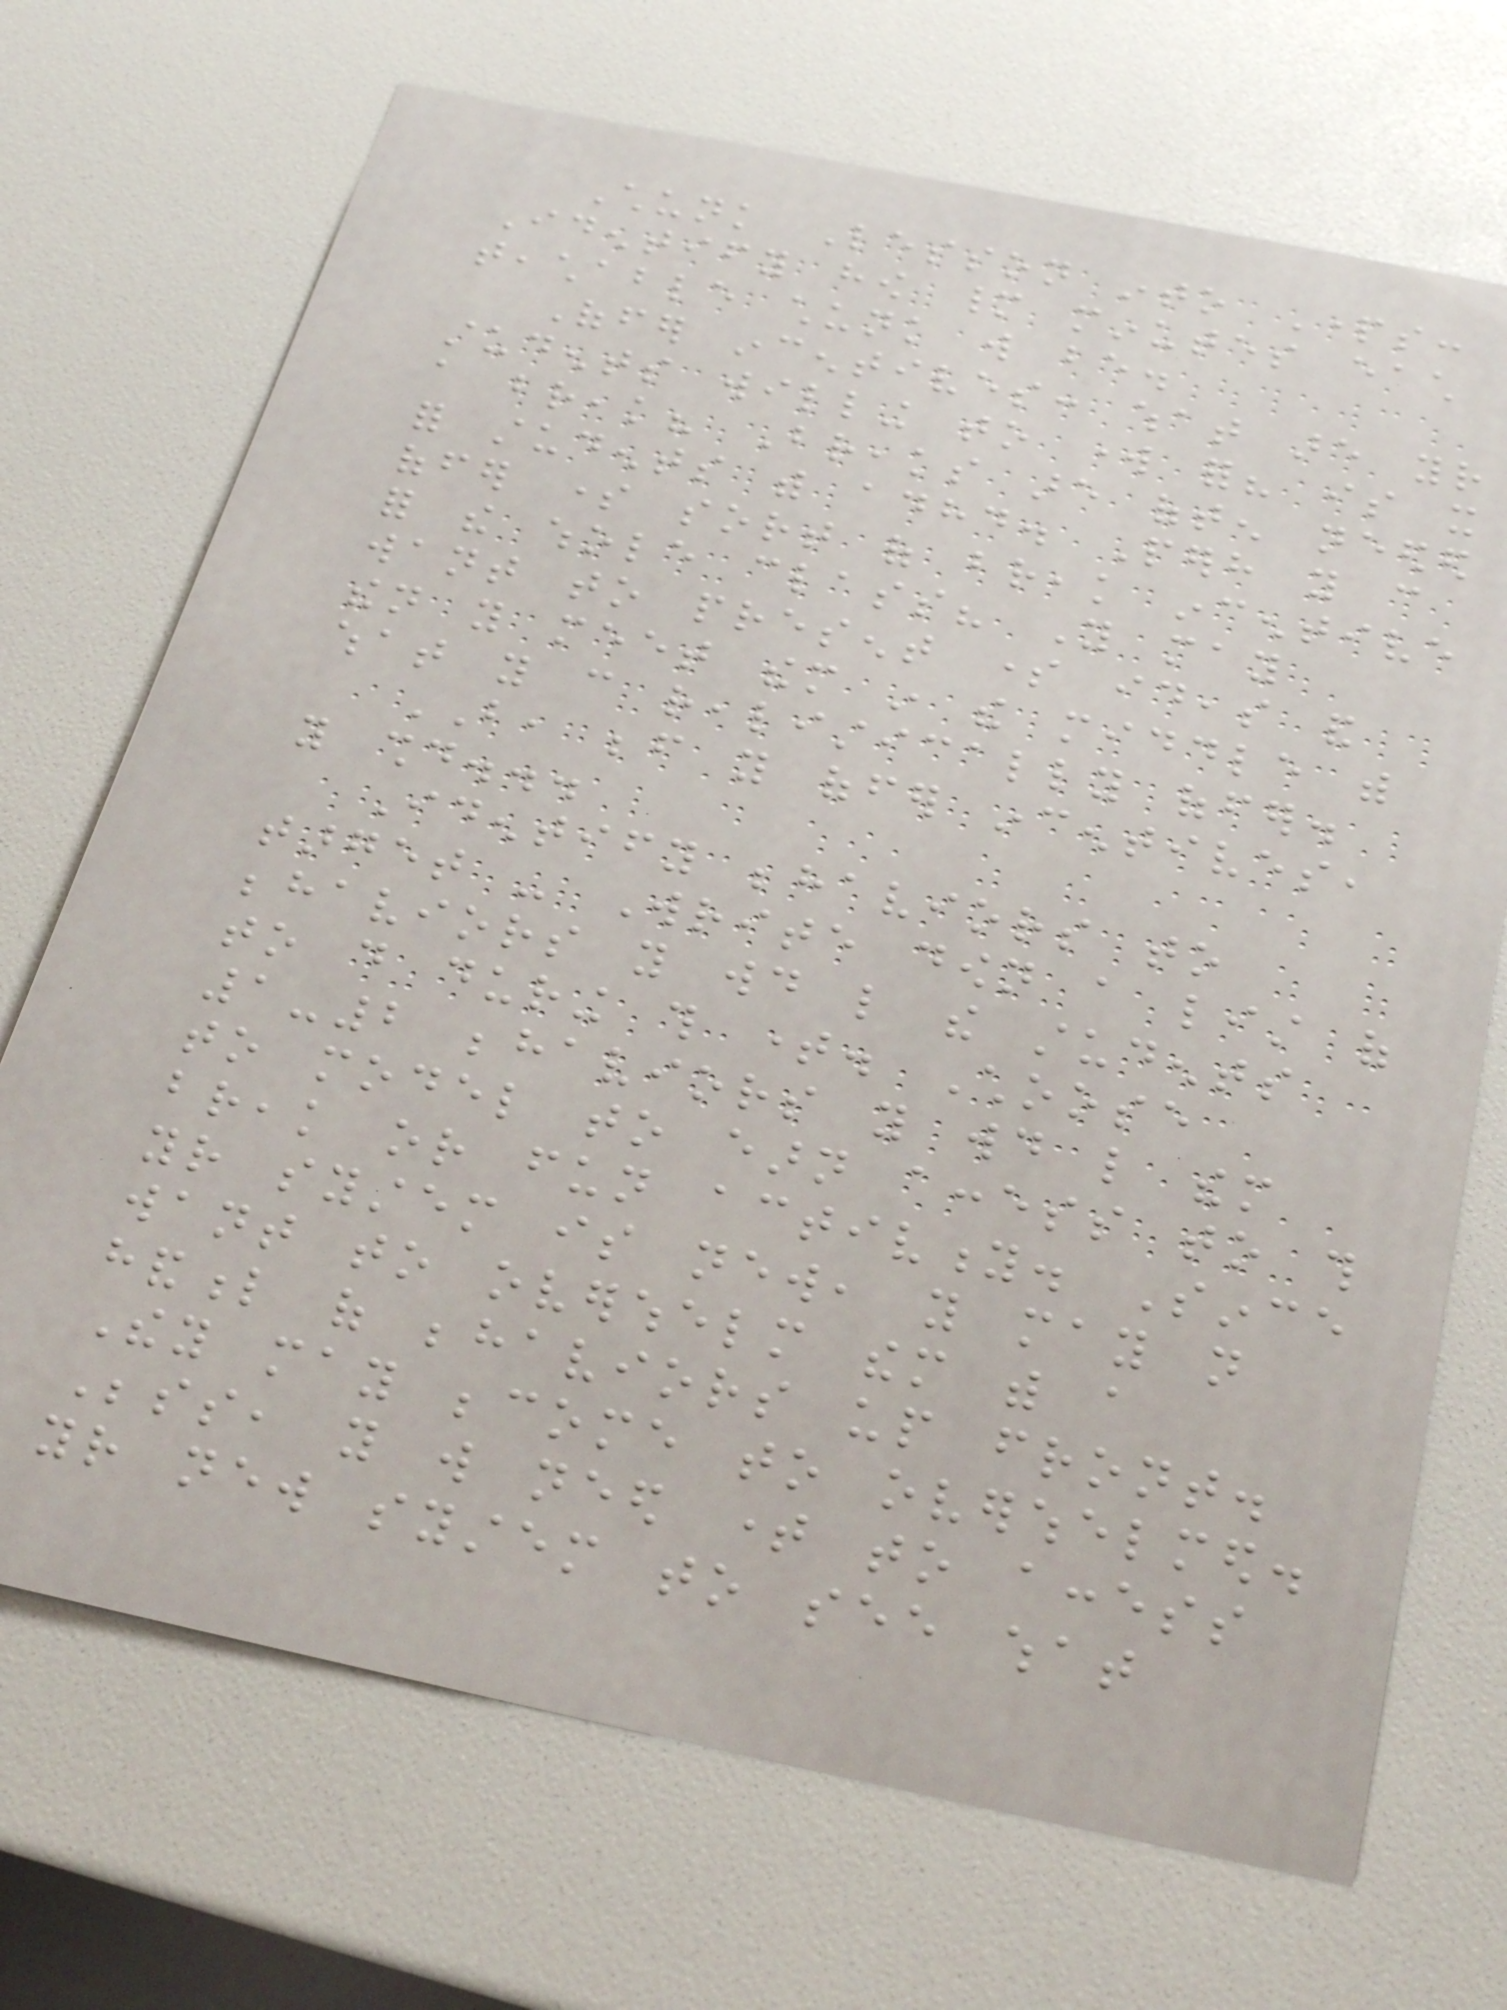Chunk Lesson into Parts:
Identify how many minutes each
teachable chunk will be.
Offer incentives: what are your
students willing to work for? is it
a break? Breaks are often needed
for students with adhd. Perhaps you can
offer some sort of break incentive
for the whole class? You may
want to present some ideas and
then you meet them in the middle with
what you can realistically offer.
BUT, before you offer incentives,
you should...
Identify behaviors to
target - Write down a list of
behaviors you would like the students
to do during this time. Choose
1-2 behaviors you would like them
to model to earn access to this
break or fun activity. Since
your system is new, you may not
want to overwhelm them with a
handful of behaviors up front.
They may become to overwhelmed.
Besides, you will need time to access
your new system to see what
